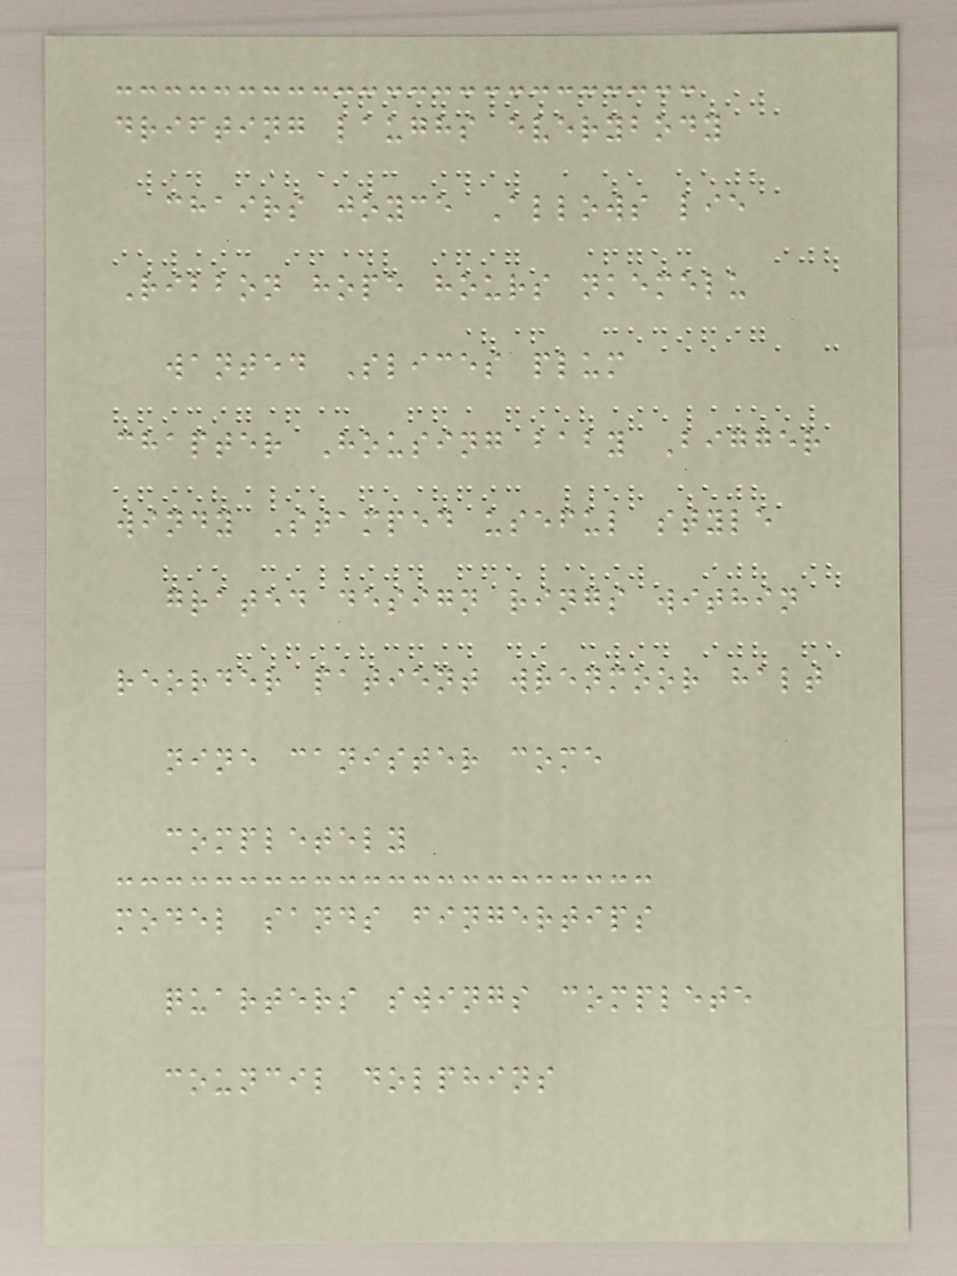drifting laughs everybody
chairs joyce Allows lie
Ribbon hope hours nkemelu
wanted Slices plum
chapter Housing baby Bigger
windy Stamped useful style
grated design rings within
reorder patient wrenmoor halt
nine canister come
completely
model sands fingertips
quarters swings complete
council dolphins
